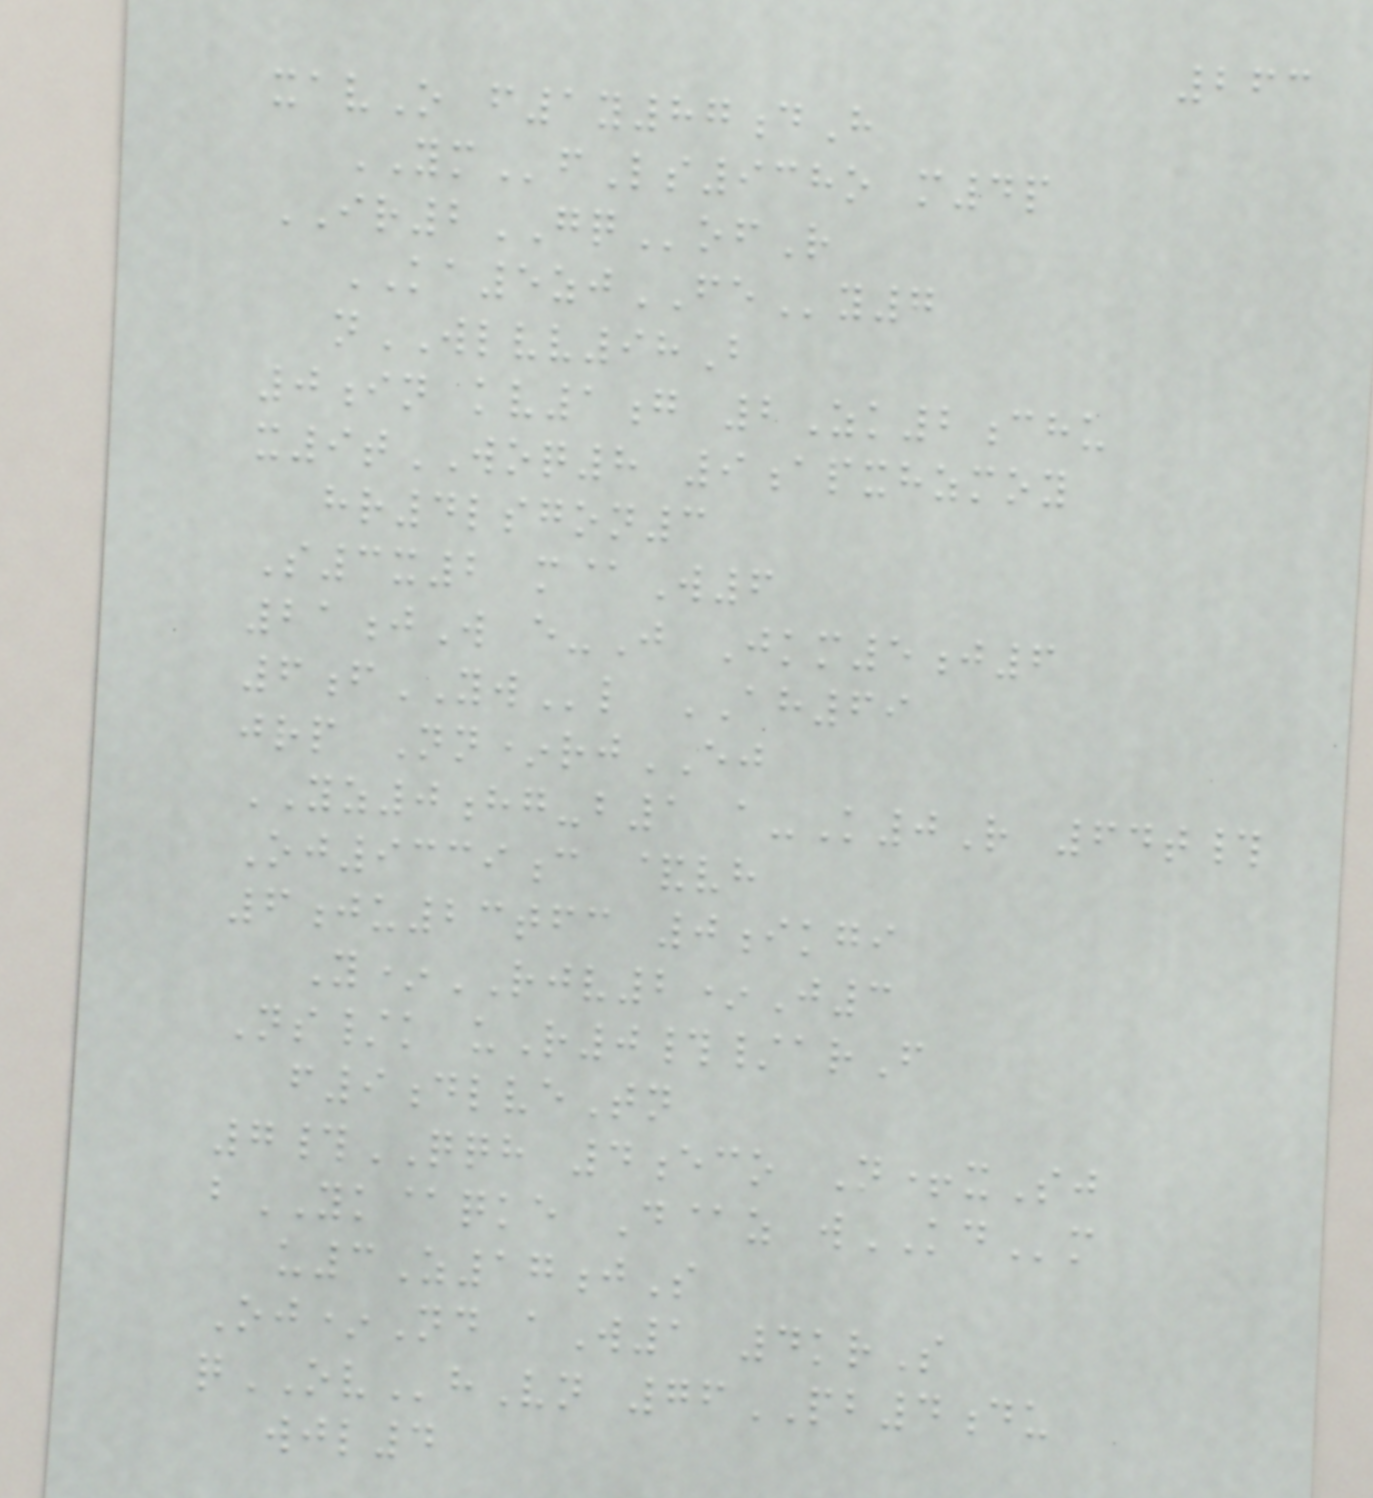263
xavO f1y87dH
YMfLs938o m4p
IR2GQofR
KA5zjFEy7
nWLVV98B
0in kv1g 2Zk2chu
x9tWOQ8 9apxhzmoy
hr4lsgon3
S3x2 m@W6
21jW e-J Jkm5j6
6fYWl AH69
jrp Nn*rjEJ
YZ0hg-b1 a-K0R 64t#
Oj9339c &vh
6ju23tfc 0ikgi
Y*RJV2*J3
Ns/k uR0#/arF
f9dlveTn
7#QQH 4eco N+xSj
bYK@qke D@z wKDm
u3Z17jS
Oj*Nd aW1 4krS
qOVhVn 76PB4du
wjl4
